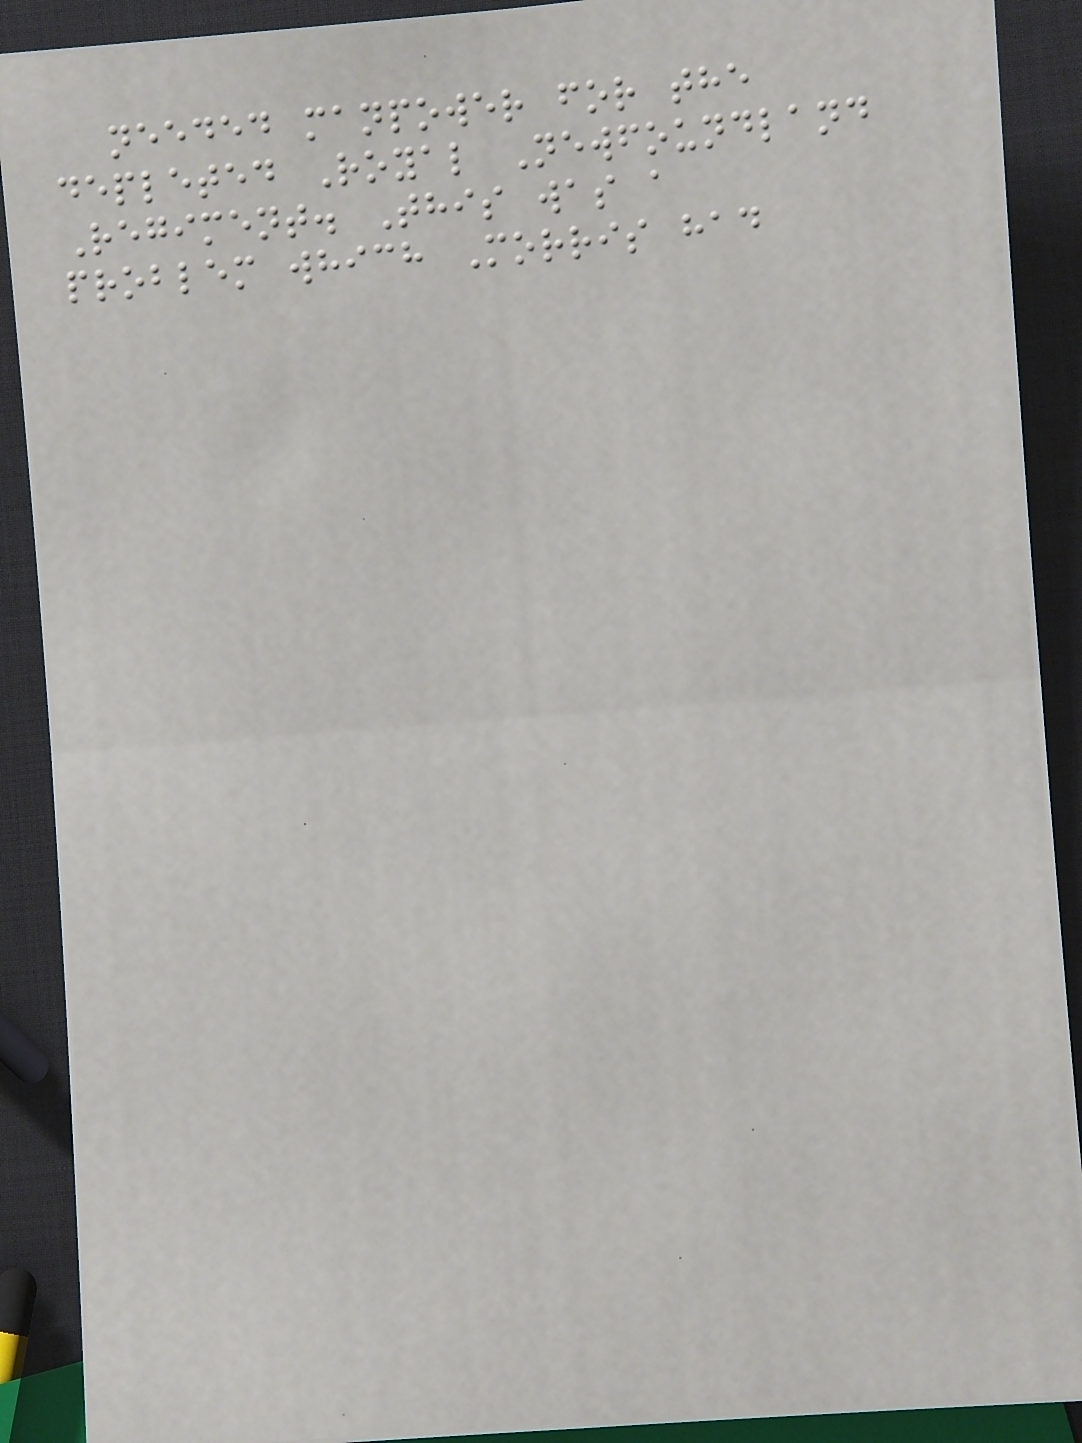needed manpower for the
depleted Royal Newfoundland
Regiment. This was a
problem which Morris had
